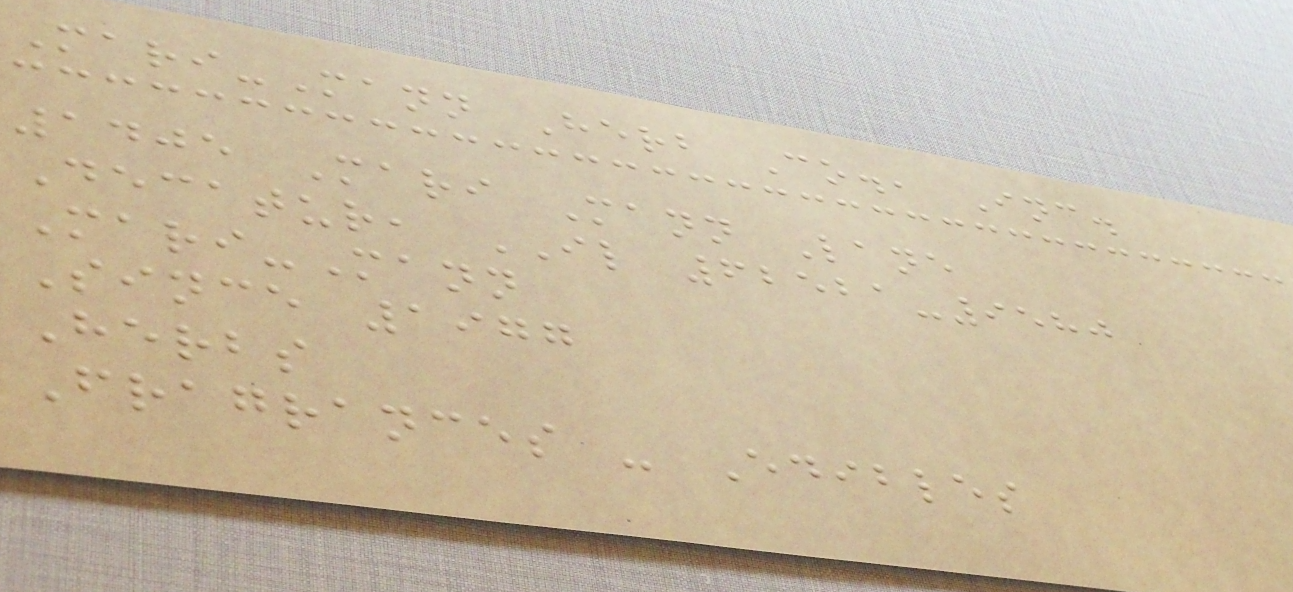Mari-Mann Herb Co., Inc.
1405 Mari Mann Lane
Decatur, IL 62521-9580
Mari-Mann
Since 1977
Herbs
Fragrances - Edibles
